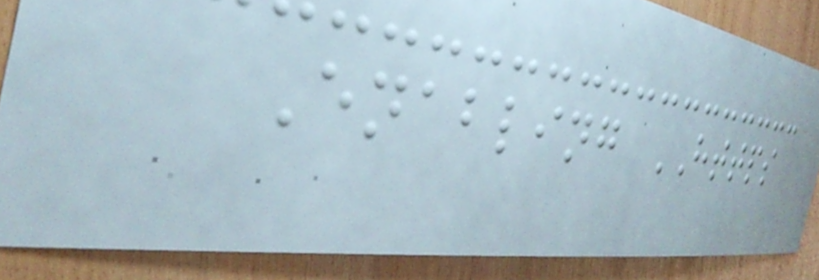Enabling HTTPS
